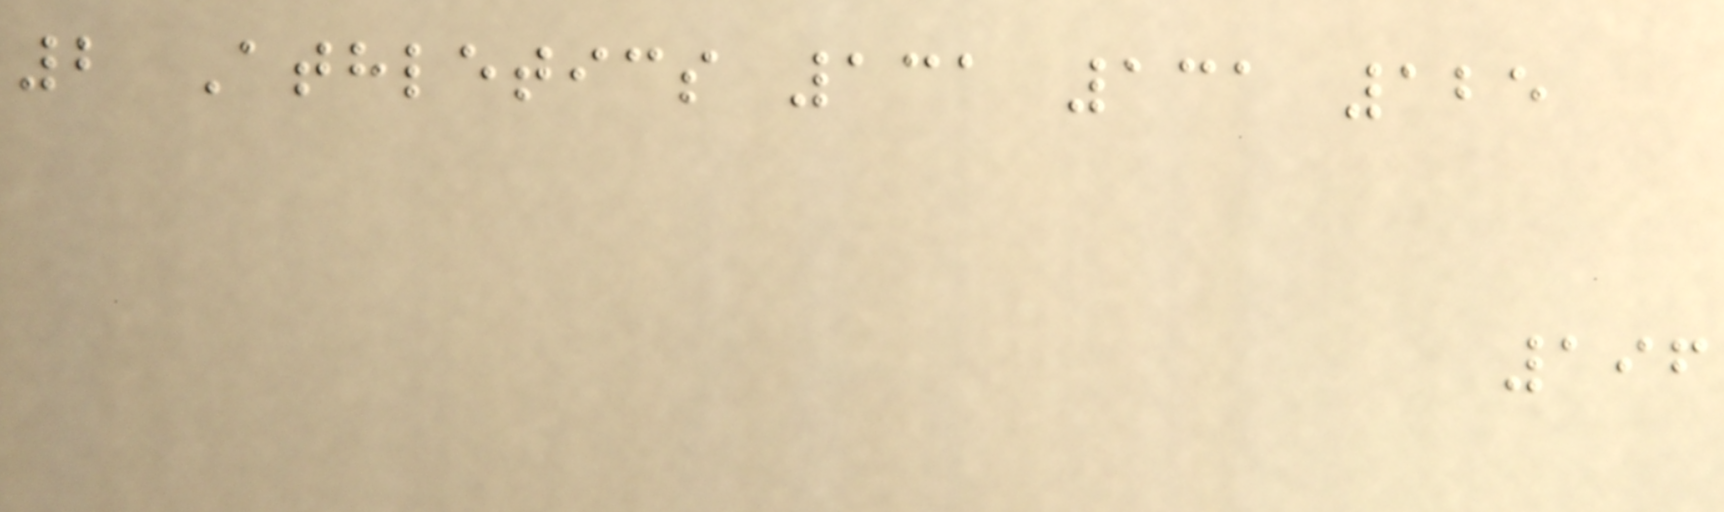2 Athletics 131 131 125
196
